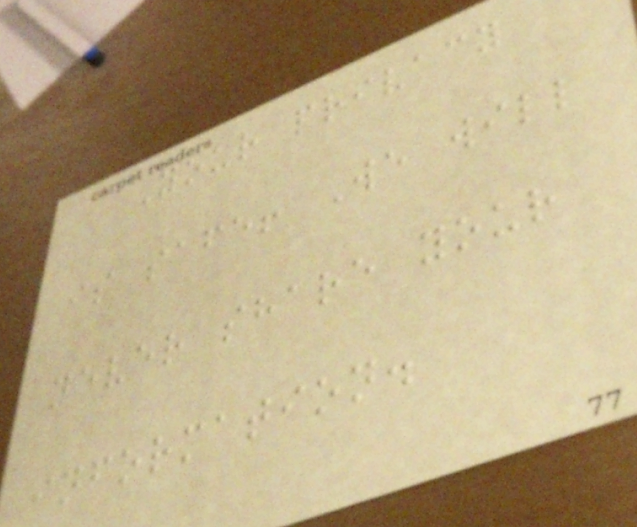Your privacy
is safe! We will
never share your
information.
